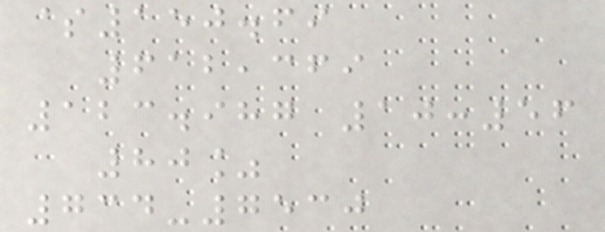$150.69
612,369
123.987 10:56
80%
734-7530
